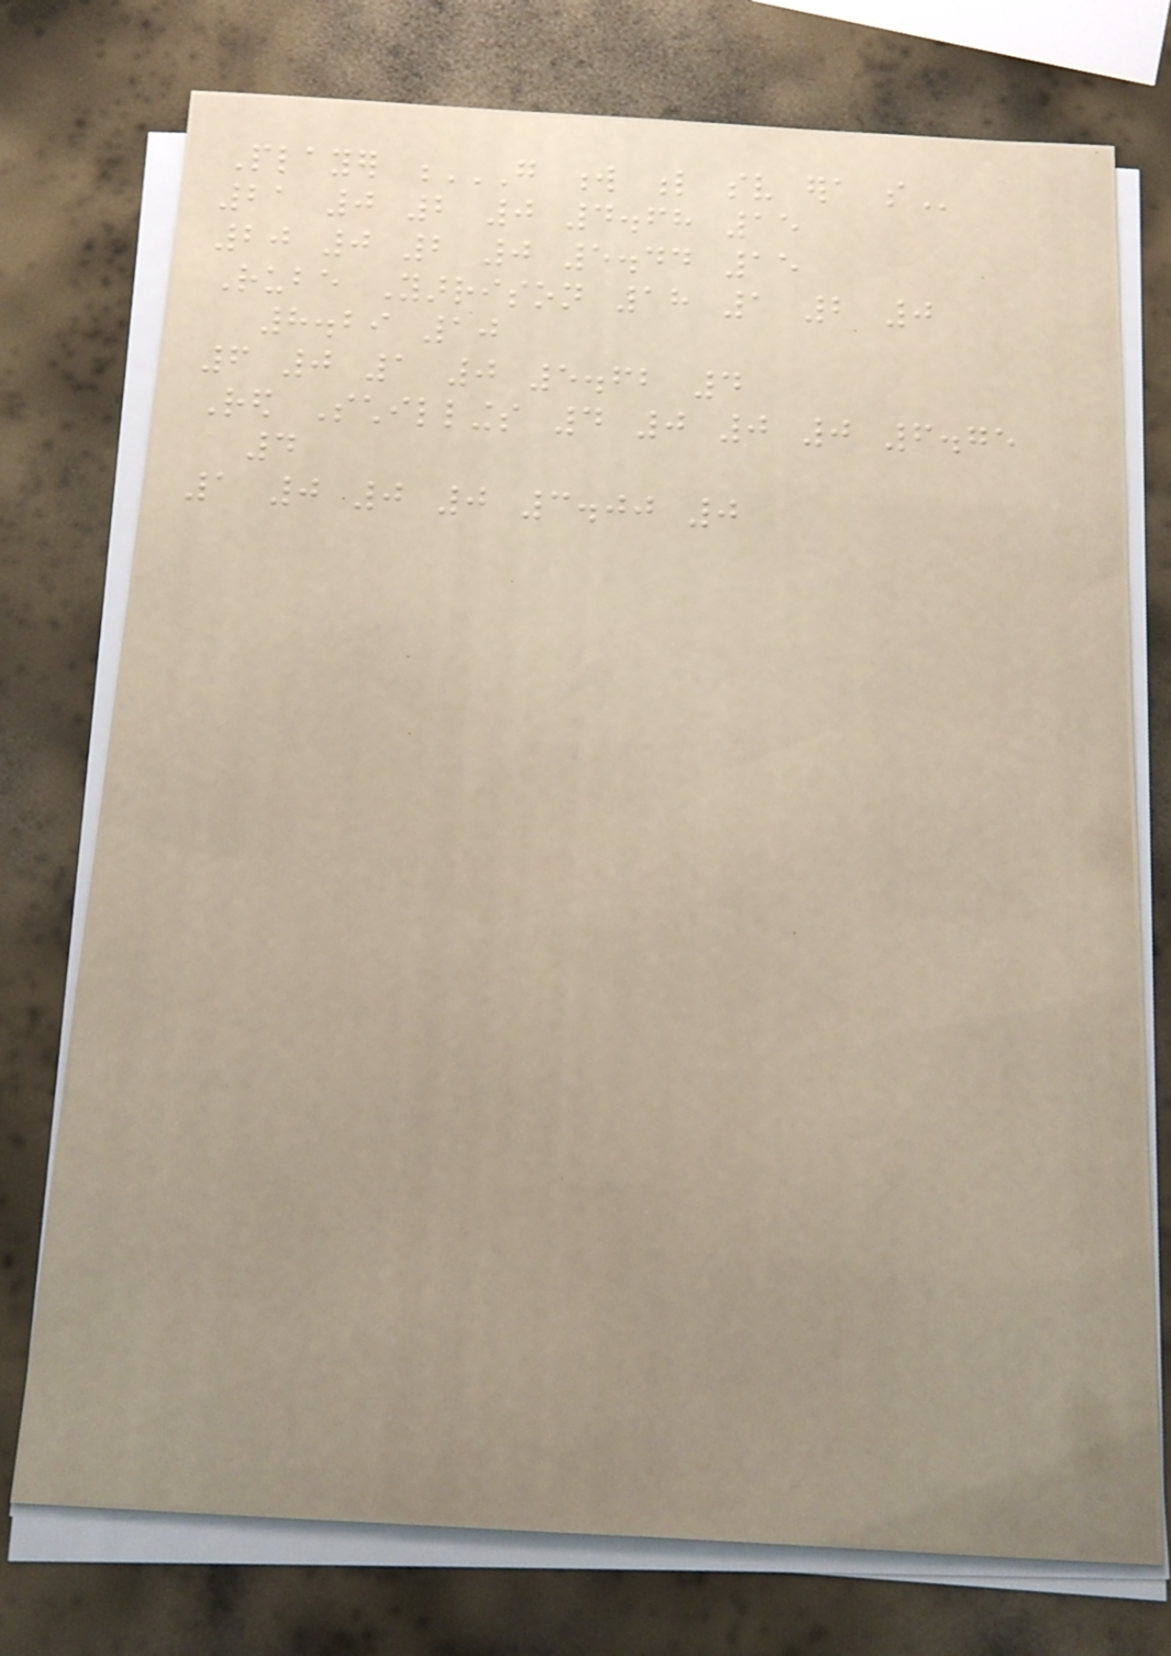Player G W L SV ERA SO
21 0 2 0 4.68 15
20 0 2 0 5.44 15
Rube Yarrison 18 1 2 0
8.29 10
6 0 1 0 5.62 4
Red Schillings 4 0 0 0 6.75
4
1 0 0 0 3.00 0
